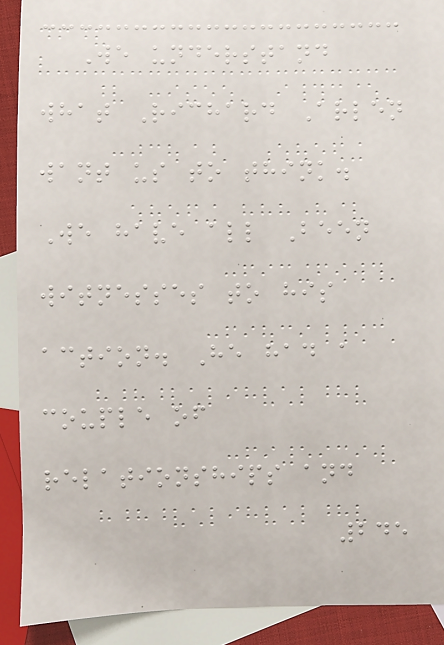We understand
what Richard Arlen
want us to think.
We have all Been
witnesses to his
action. He had a
couple of
relationships and
245
